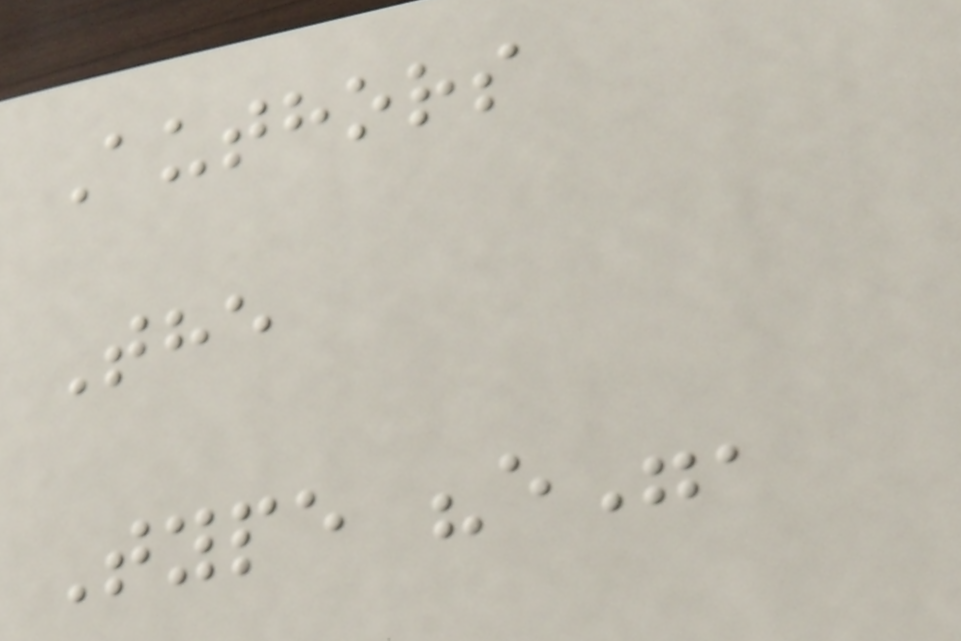Authors
The
Type "e",
